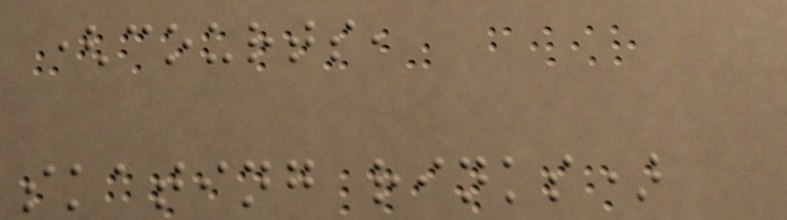(courts,
skating rinks)
